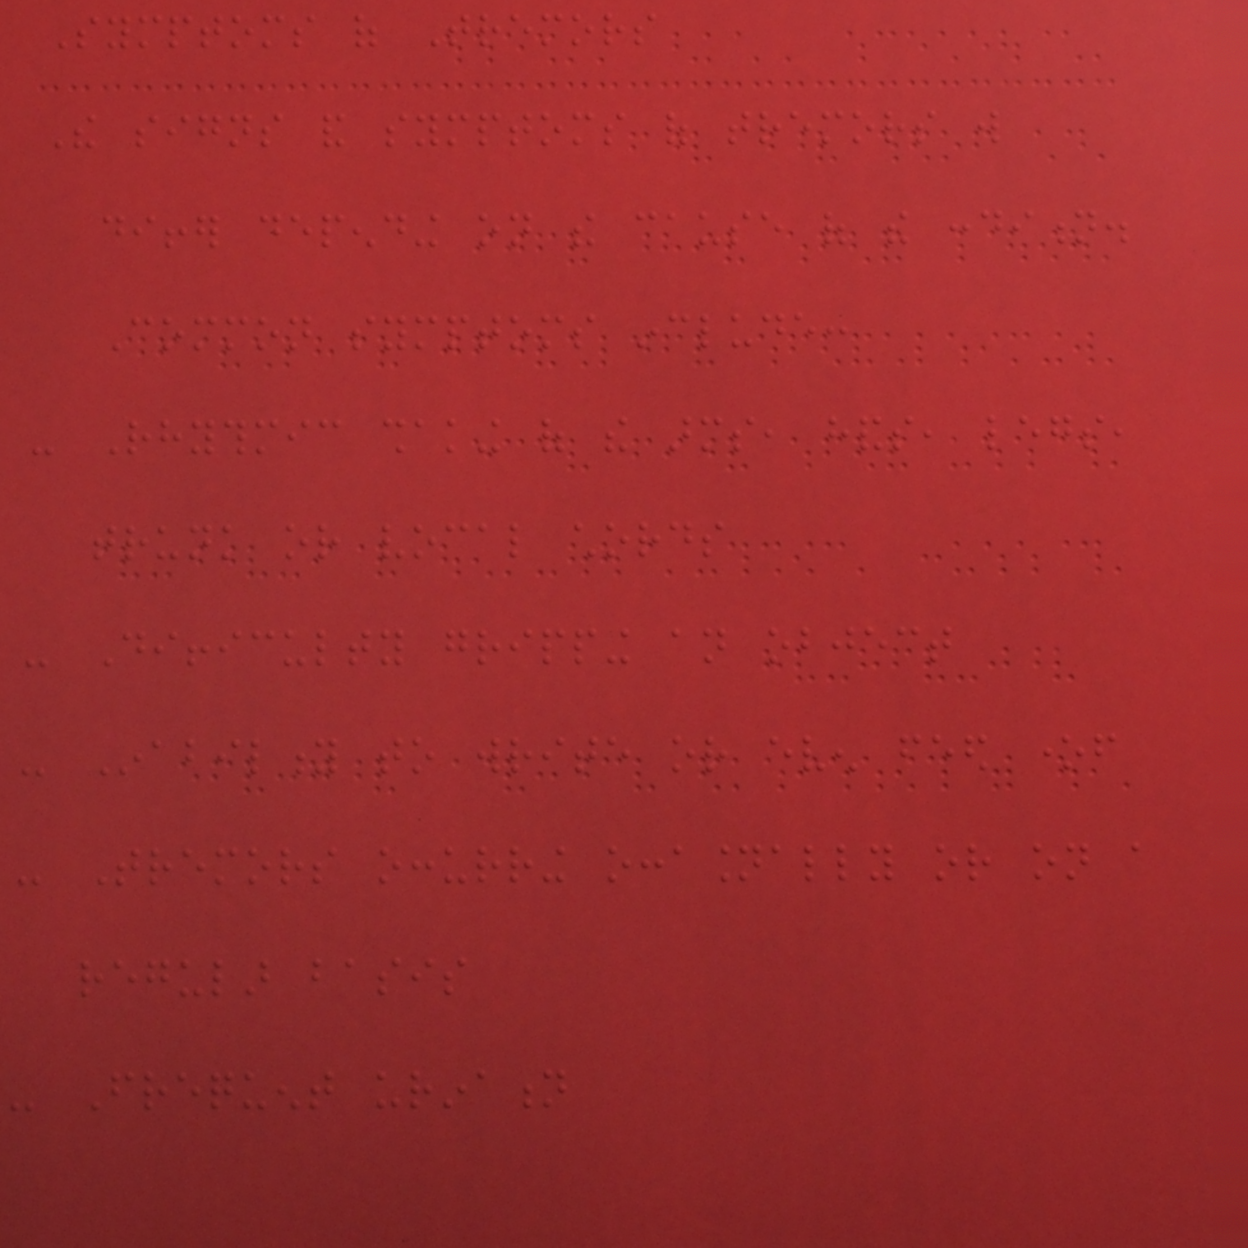Symptoms of Tremors
The signs and symptoms of tremors will
differ depending on the cause of the condition.
Common symptoms include:
- Rhythmic shaking of the arms, hands, legs,
trunk or vocal chords
- Difficulty gripping an object
- Inability to write or even feed oneself
- Tremors occurring occasionally or on a
regular basis
- Frequent urination
